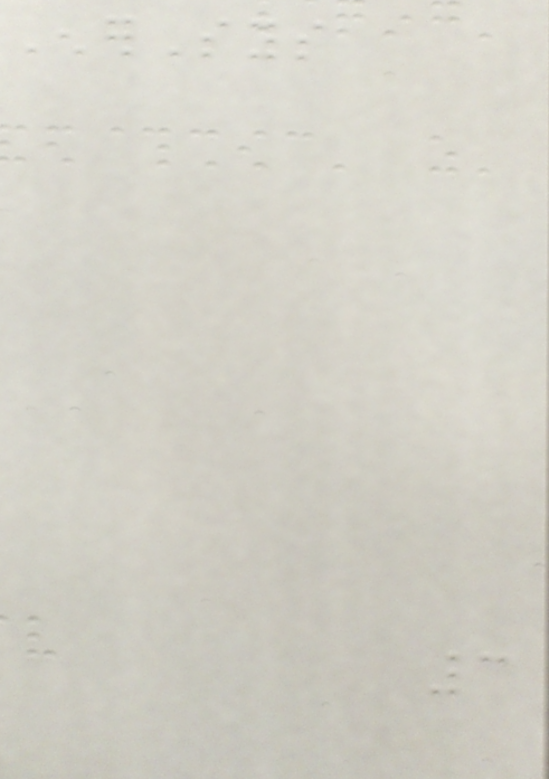EnerSys
3
